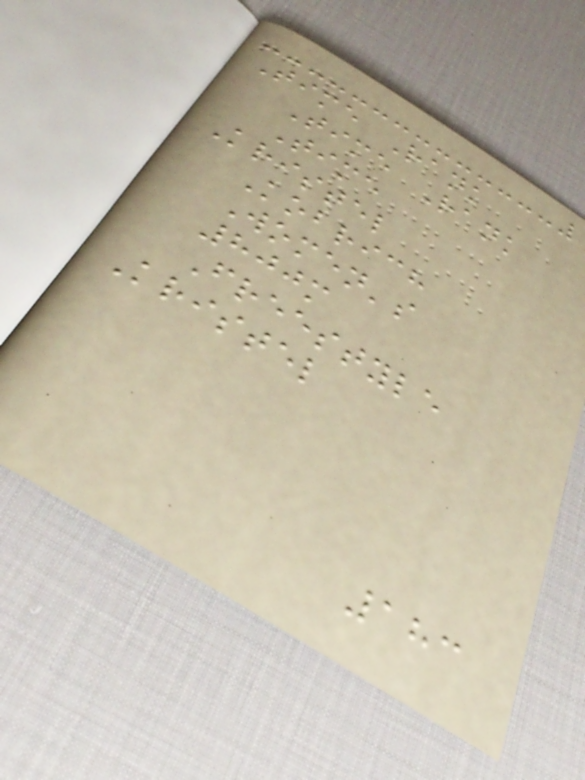Time Rank
Time Rank
Time
Kristel
Kobrich
Women's
800m
Freestyle
Kristel
183
